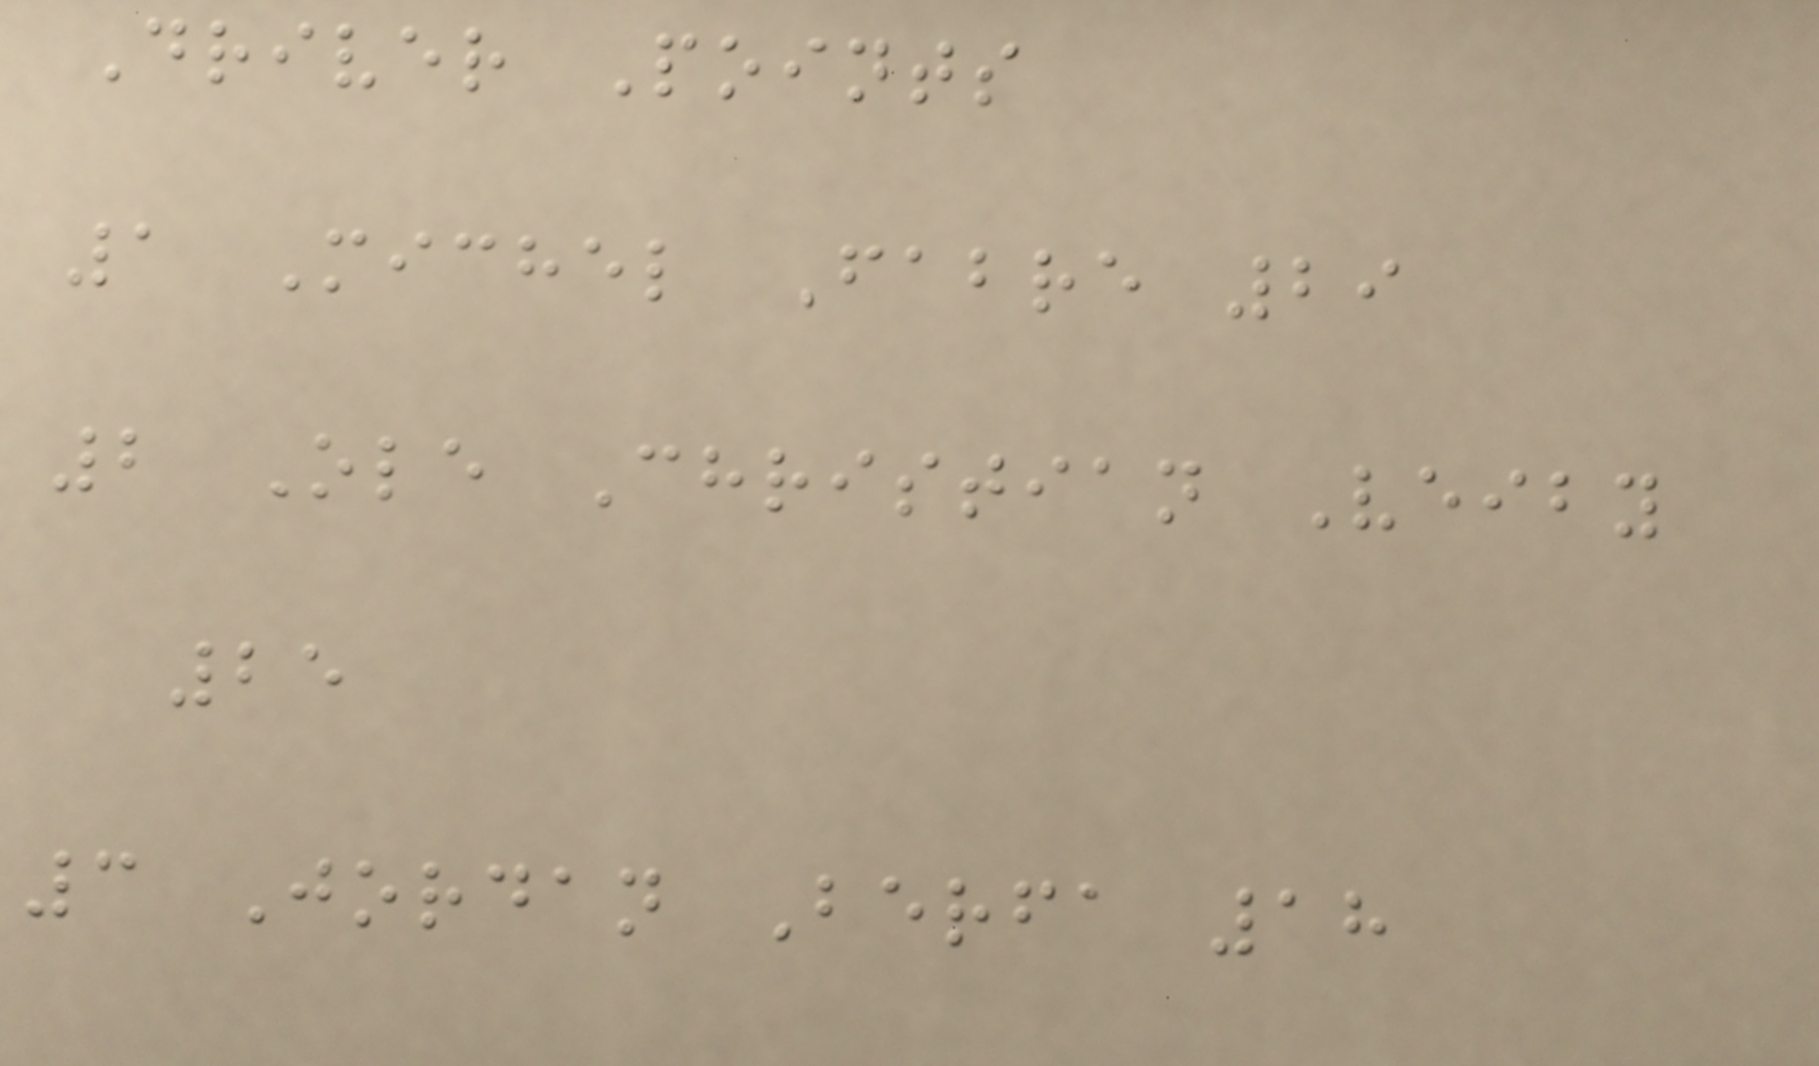Driver Points
1 Michel Fabre 29
2 Ole Christian Veiby
25
3 Jordan Berfa 18
